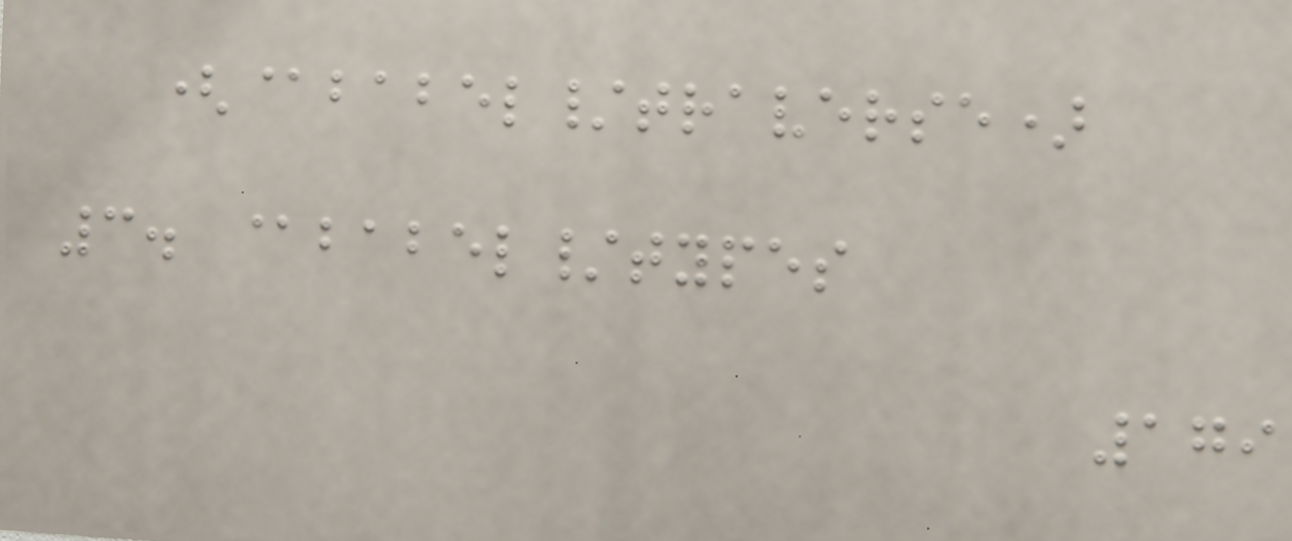(@babel/traverse)
3. @babel/types
179
